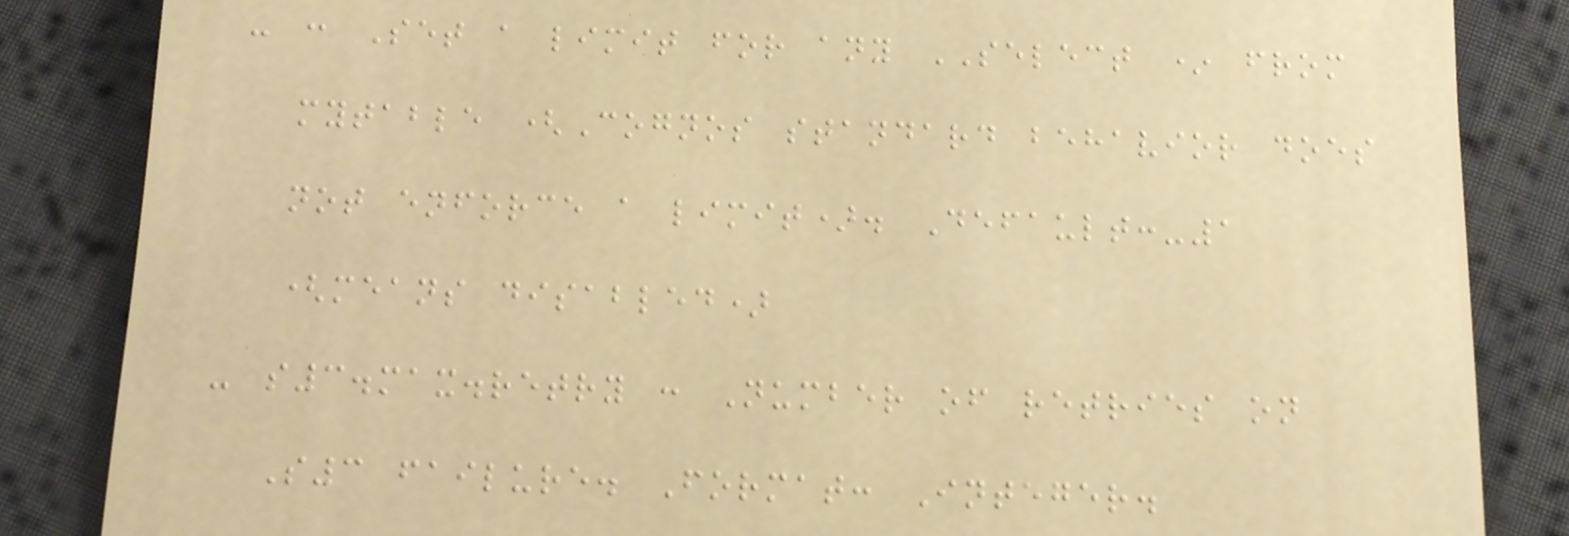- : Set a limit for any SELECT * from
mytable (Cognos standard behavior does
not enforce a limit). Default:-1
(means disabled)
- s3.max.retry : Number of retries on
S3 failure. Format: Integer.
